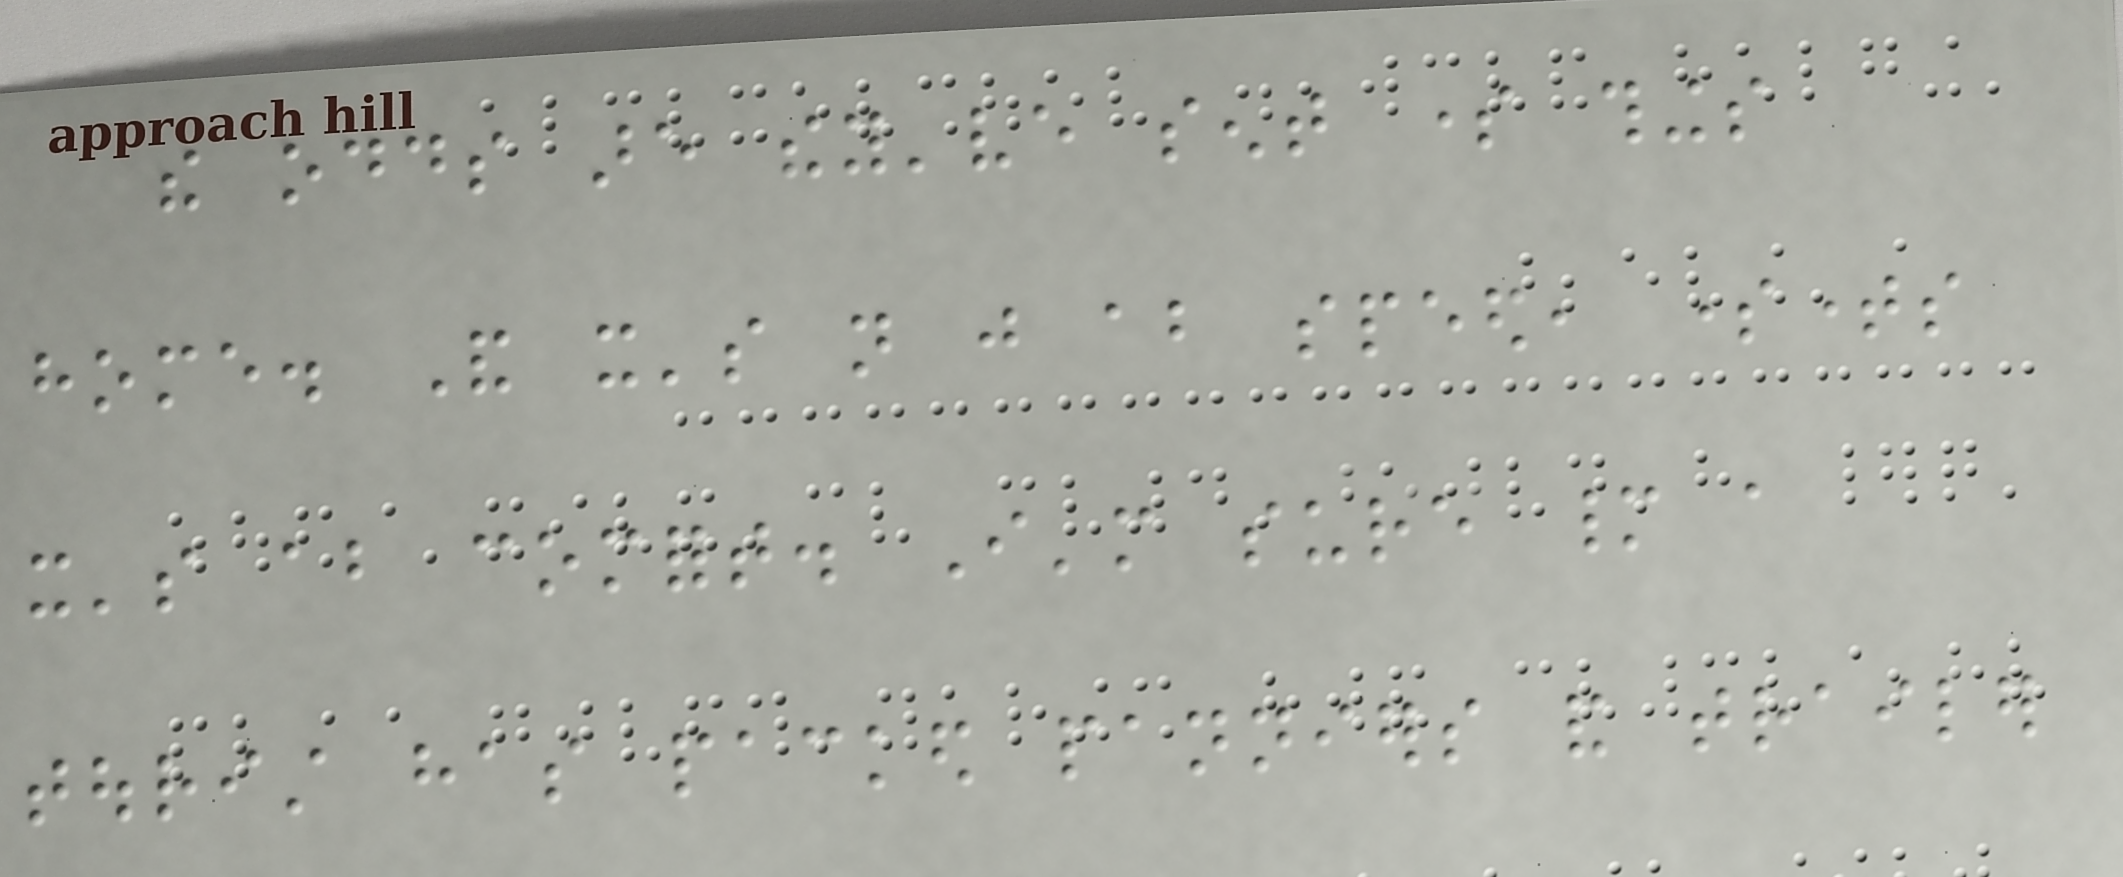the odds are they've sent some things
home. And it's not just about speed, sometimes
it's about comfort. I'm sure many a
tourist has packed panniers and trailer
